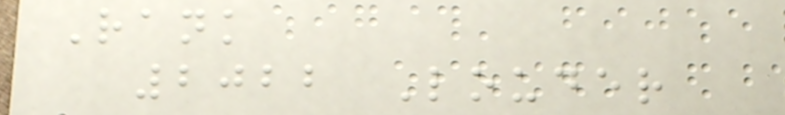Rank
2022 Louder
